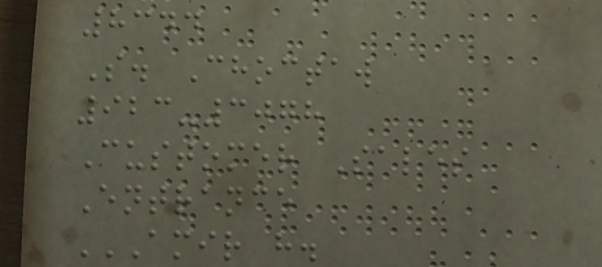8344
S. Choctaw
923-3078
Customer Sales
Entrance
AMIR H.
